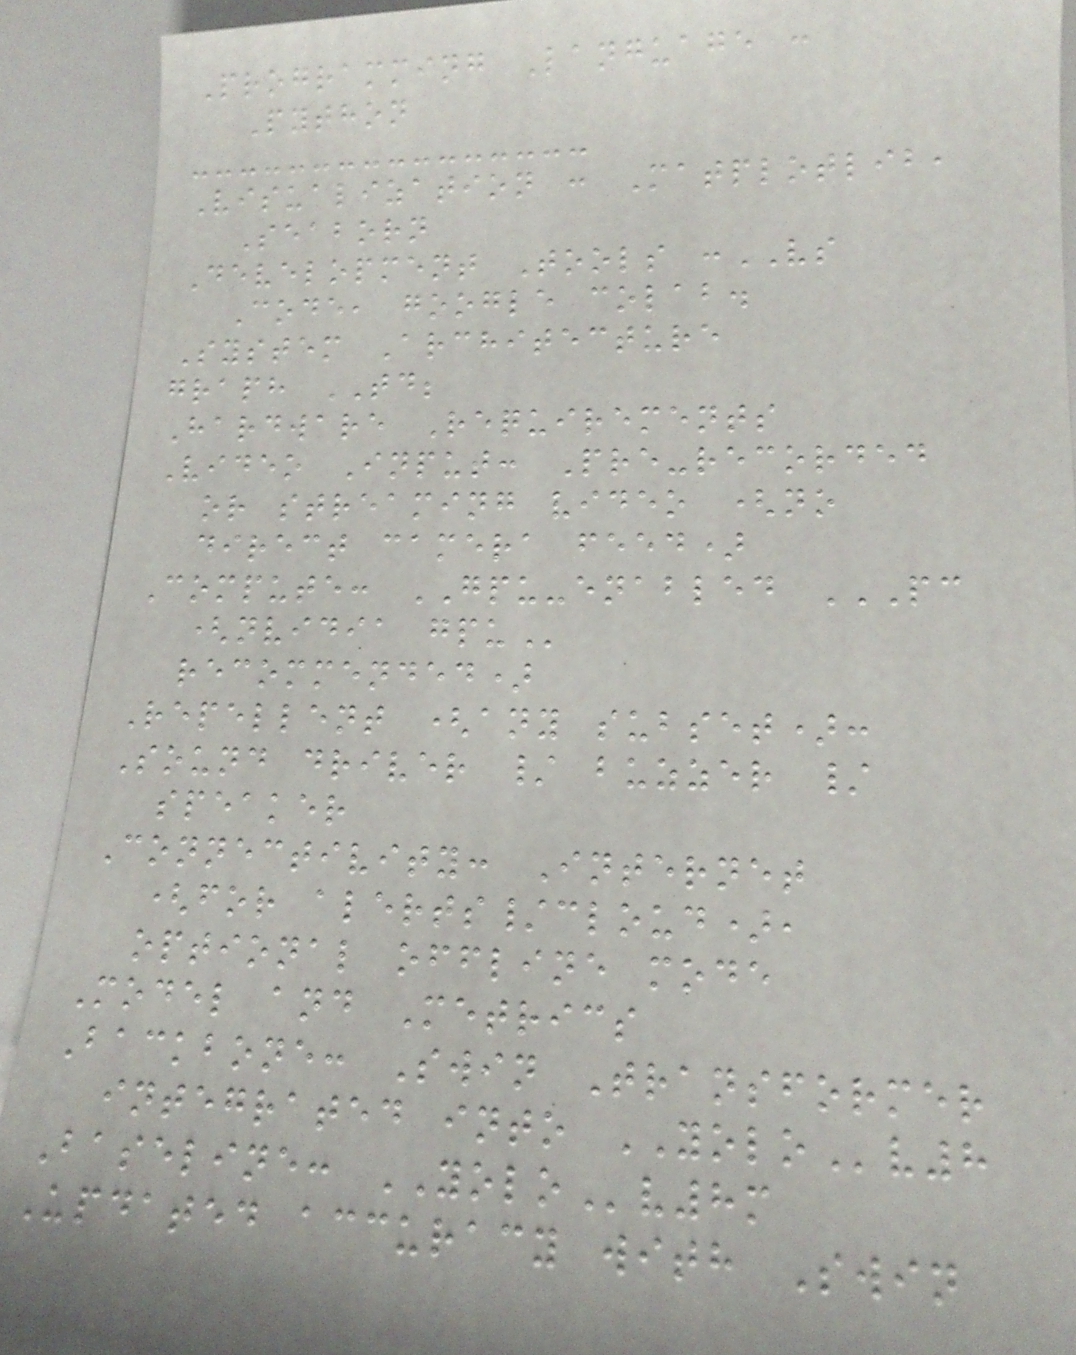Programming Language :
Python
Visualization : Matplotlib,
Seaborn
Development Tools :VS
Code, google colab.
System Architecture
graph TD;
Hardware Requirements
Video Input: Pre-recorded
or streaming video (no
direct camera feed)
Compute: GPU-enabled PC
(NVIDIA GPU
recommended)
Repellent (any subset):
Sound driver / buzzer /
speaker
Connectivity: Internet
(for alerts/cloud),
optional offline mode
Model and Metrics
Backbone: Swin Transformer
integrated into YOLOv8
Baseline: YOLOv8m
Updated accuracy with Swin
